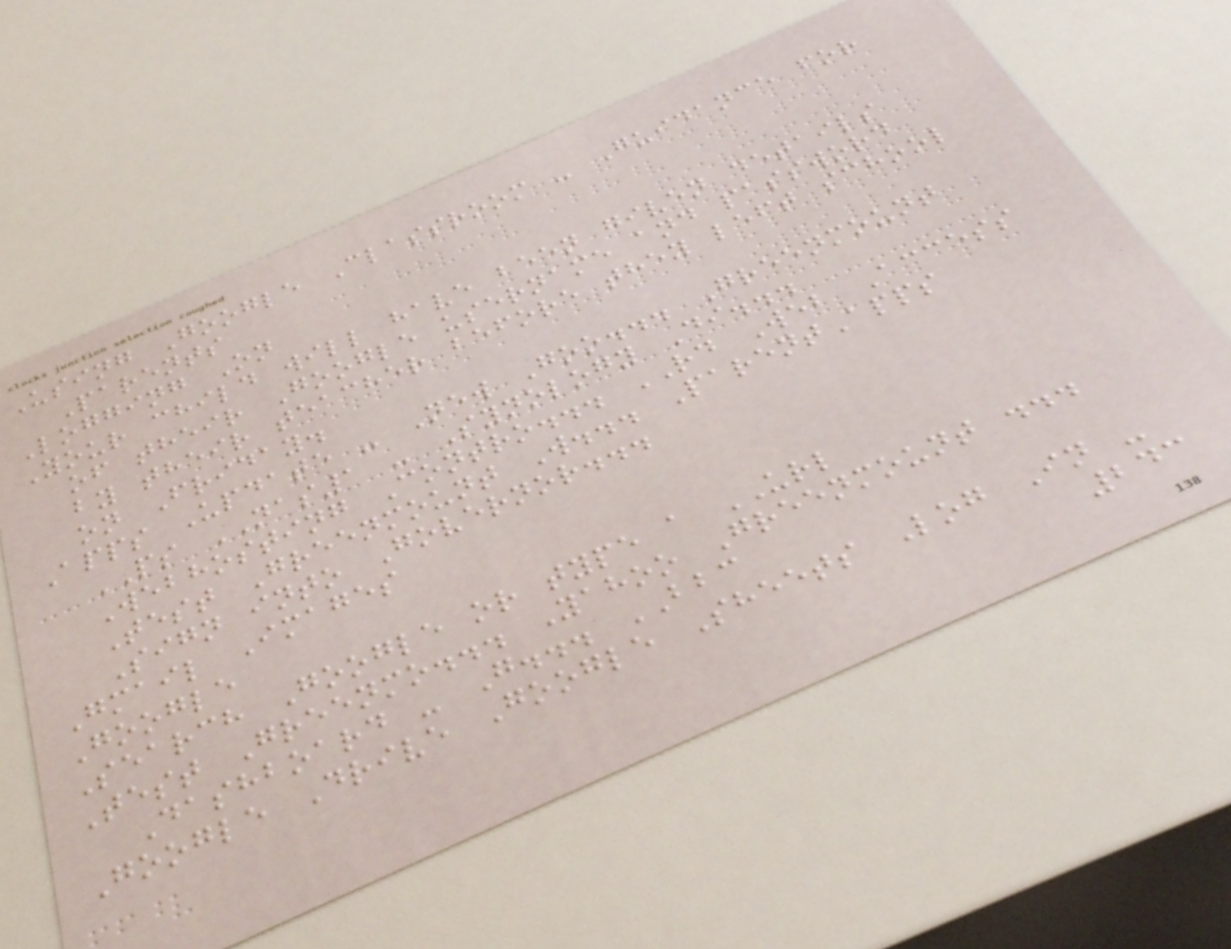Using Google Classroom - Guidance for
Parents
Logging On
Your child will have been given details
of their Google username and password
by their teacher before they left school
on Friday.
Apps Update - New Goo... Greenmount
PS NAS1 - Synology Di...
Webhosting Contro... RD Web Access
Test Greenmount W... ParentApps
Sign into Governor...
Gmail Images
Google
Search Google or type a URL
Test Greenmo... Yahoo Greenmount ...
Dashboard - G... BBC
Google Drive Google Sheets Log In -
243
